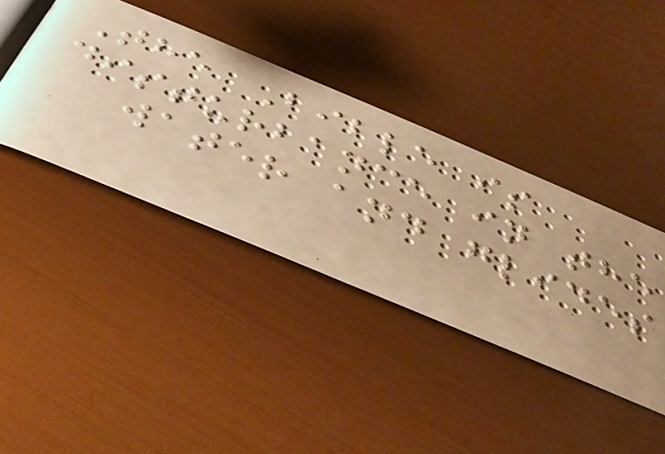The Bible is
disturbance in the
water and glides
